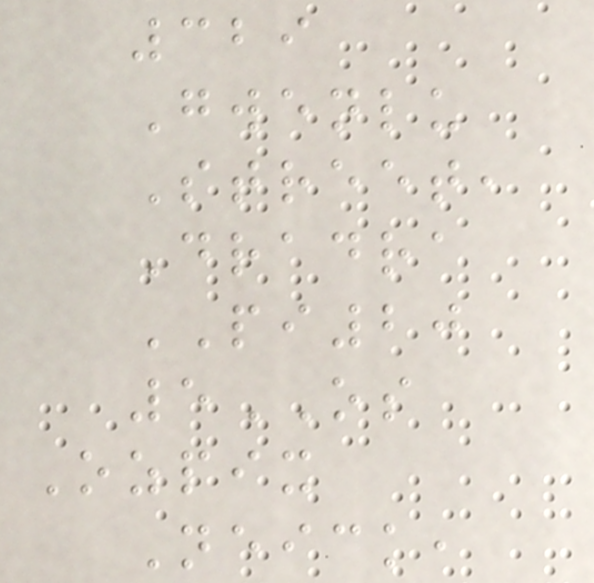329
Gwenlu
Street,
Dradra
PI20
5OS
Ozpix
Neick,
